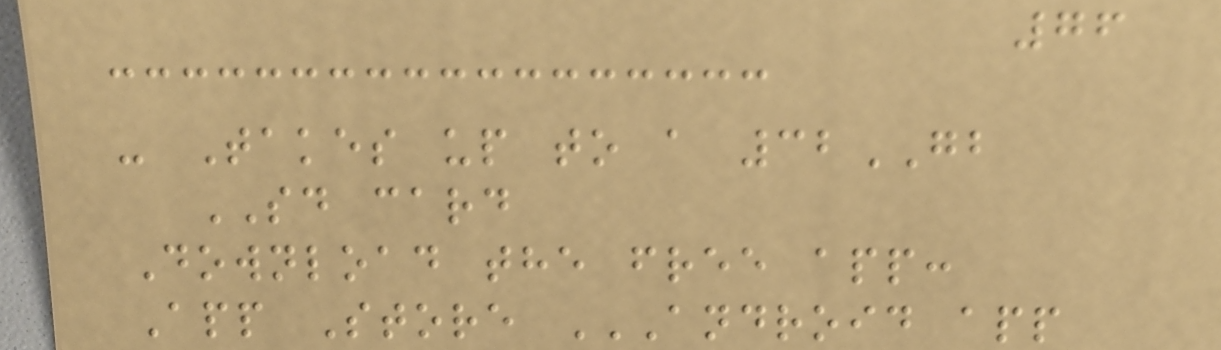76
- Takes up to a 32GB
SD card
Download the free app:
App Store ANDROID APP
